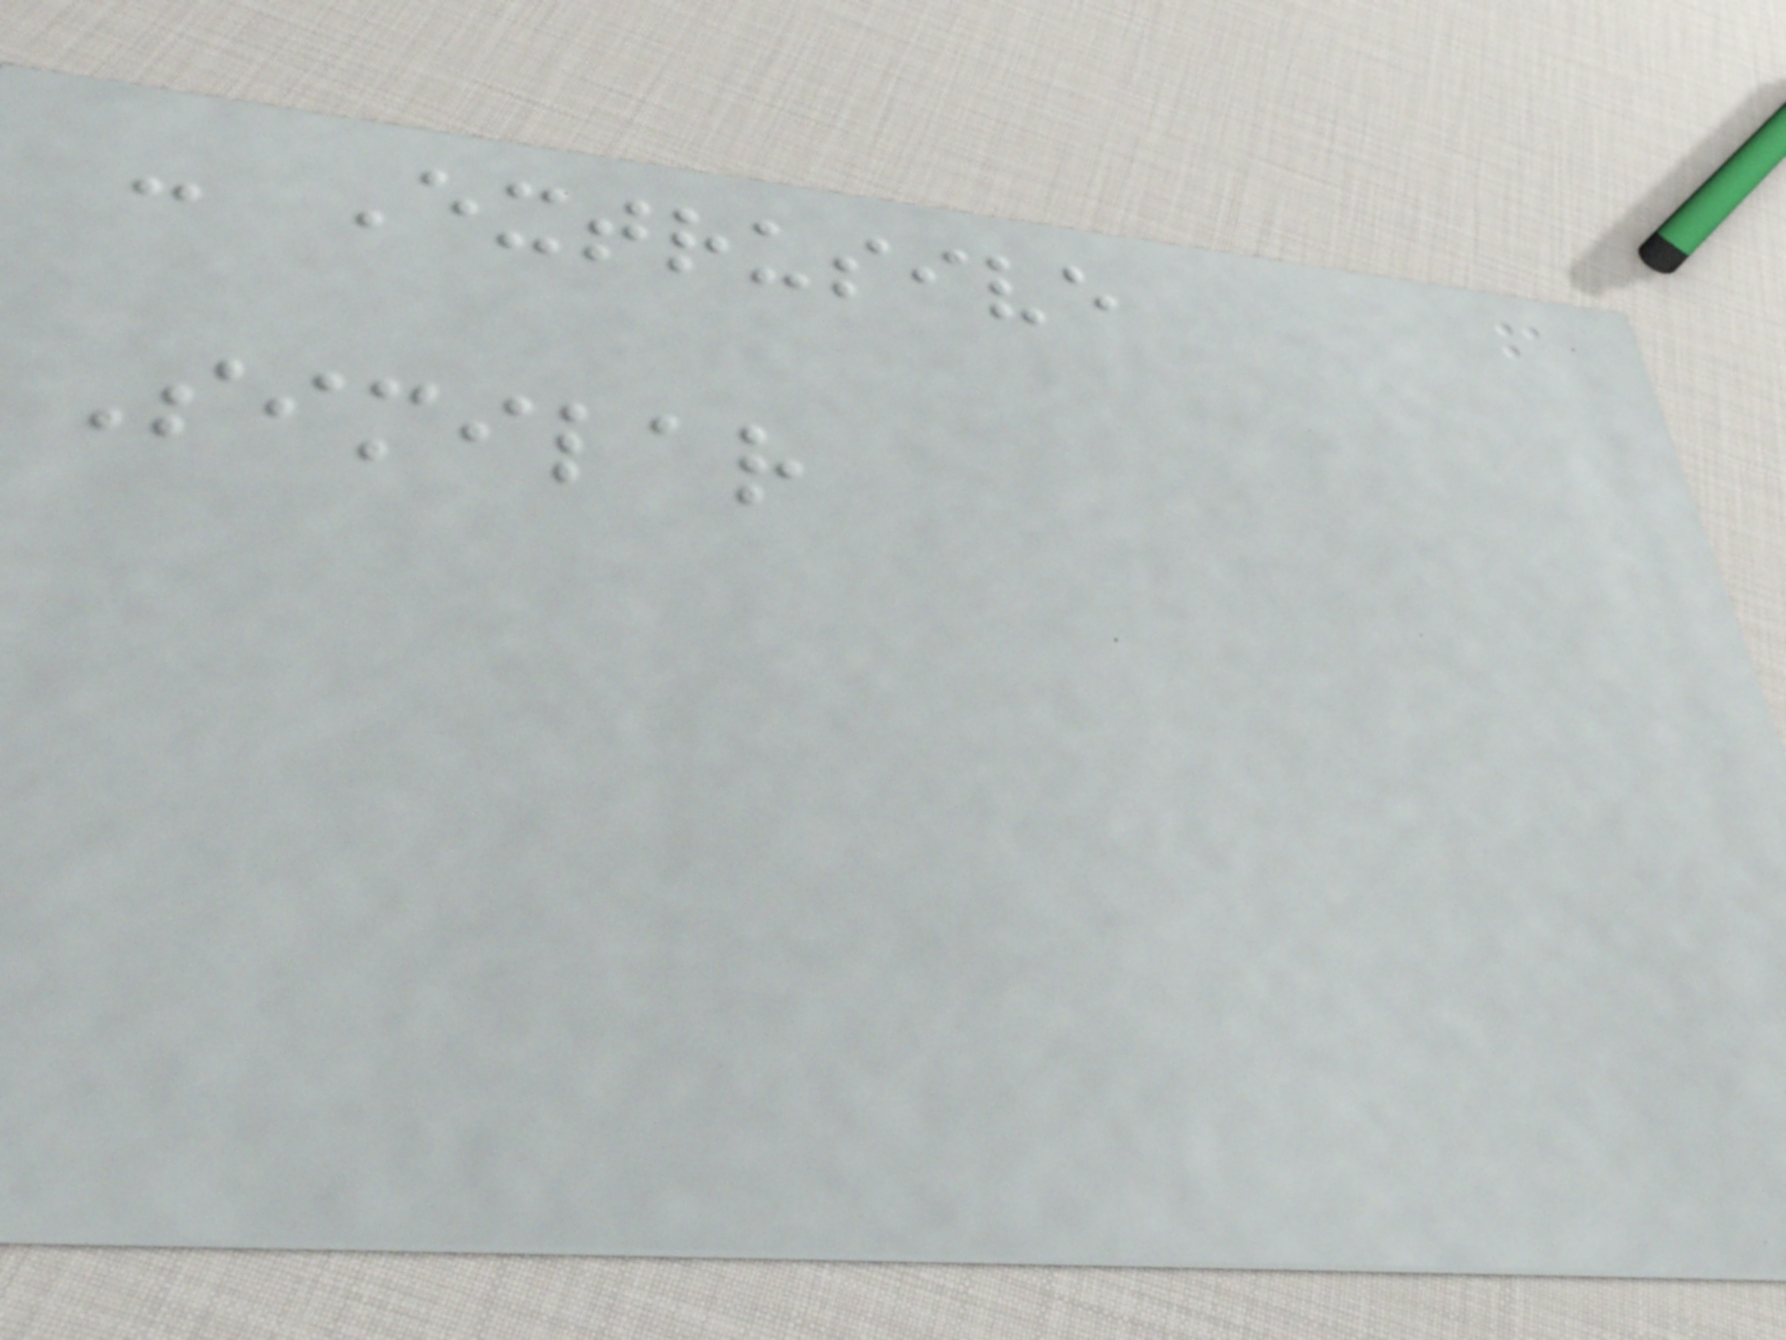- Extrusive
Similar
